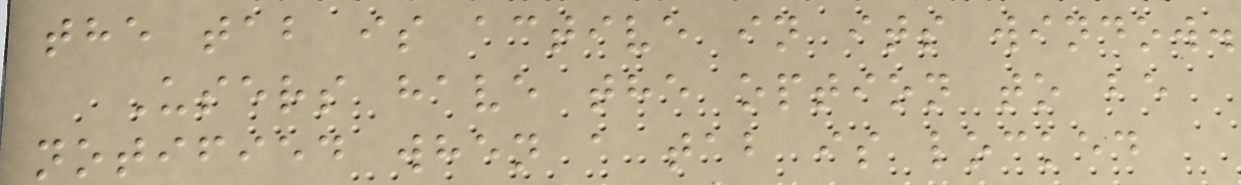the tab is active in its window.
Users have the option to be
notified when a tab is locked
